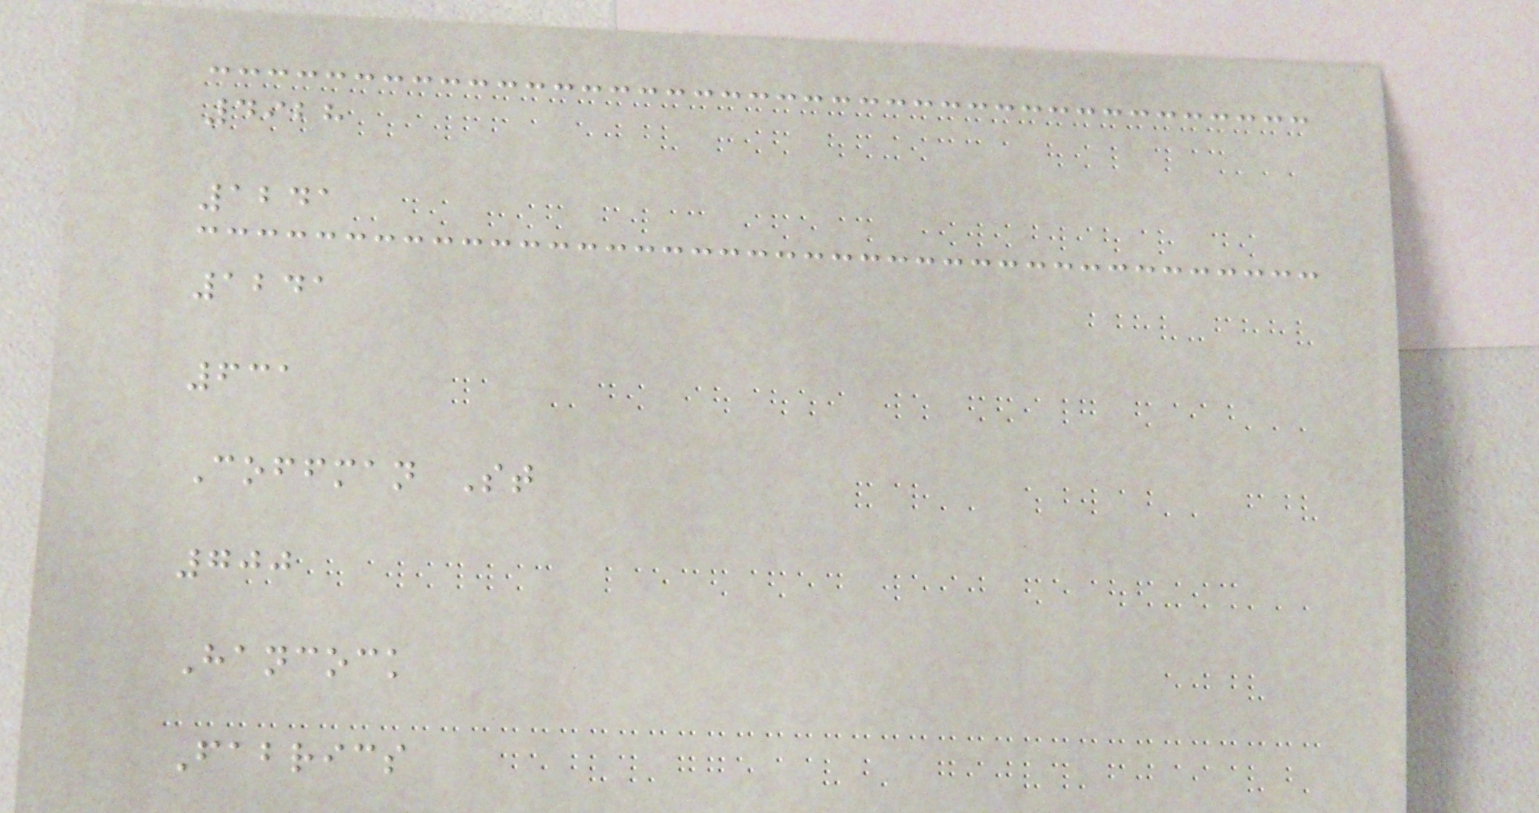4928
1241
1241
631
Coffman St
700
Hancock
Fabrics
